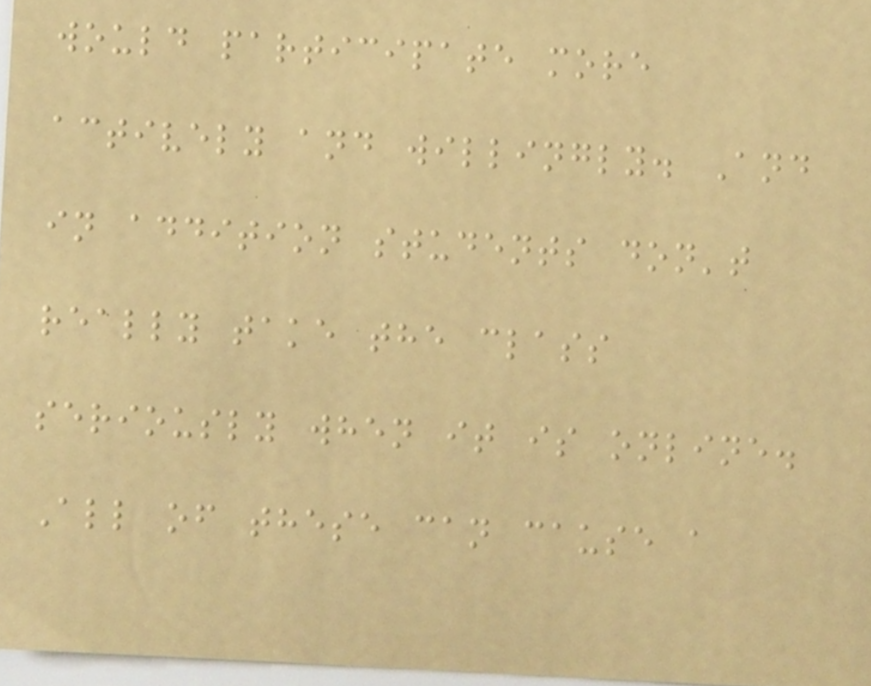would participate more
actively and willingly. And
in addition students don't
really take the class
seriously when it is online.
All of these can cause a
